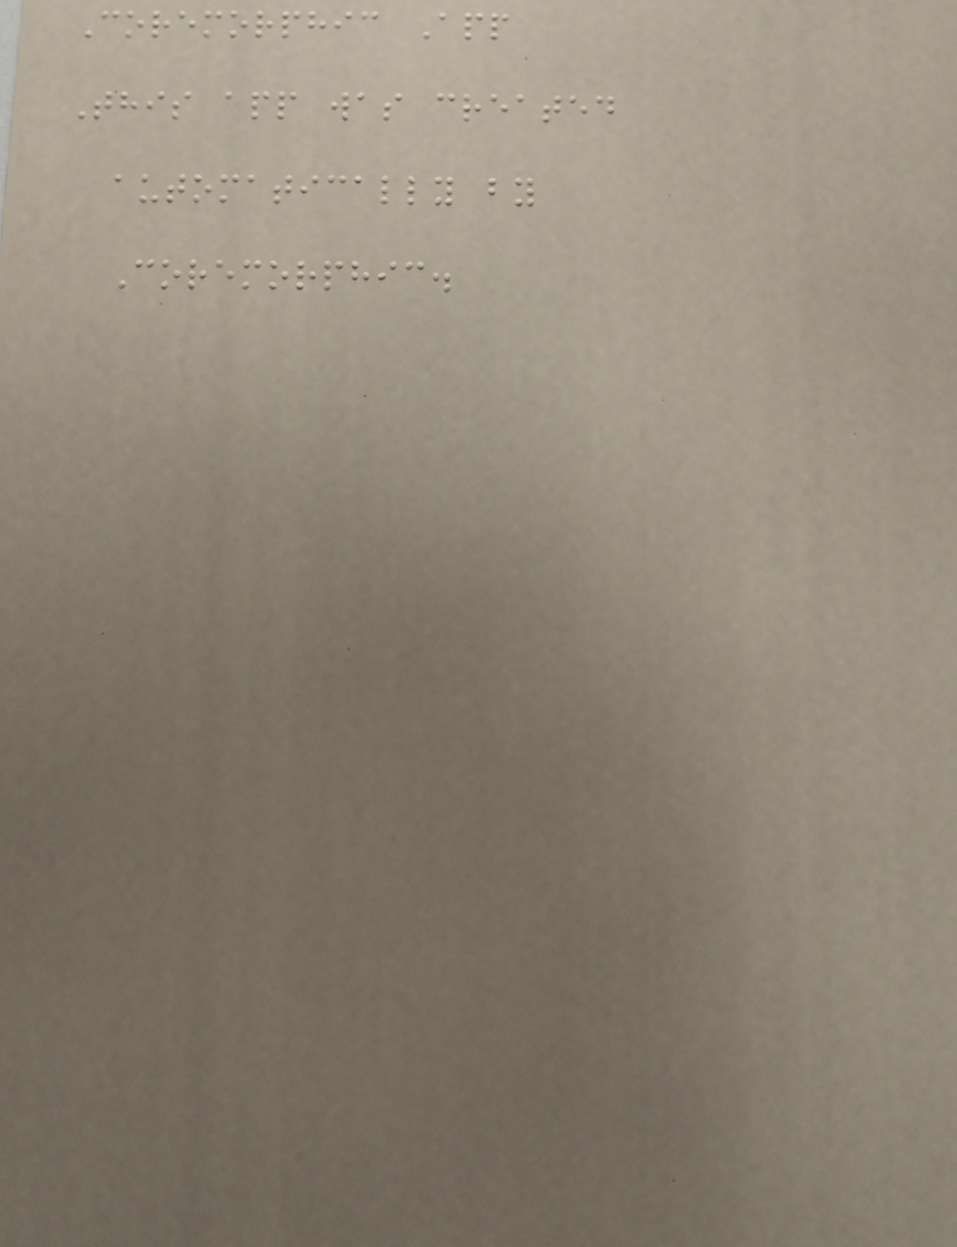Coremorphic App
This app was created
automatically by
Coremorphic.
